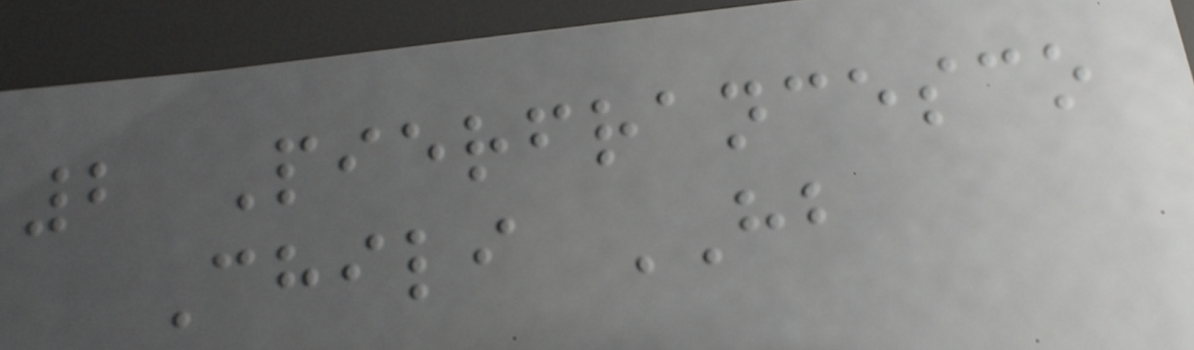2 Pierfrancesco
Chili HB
